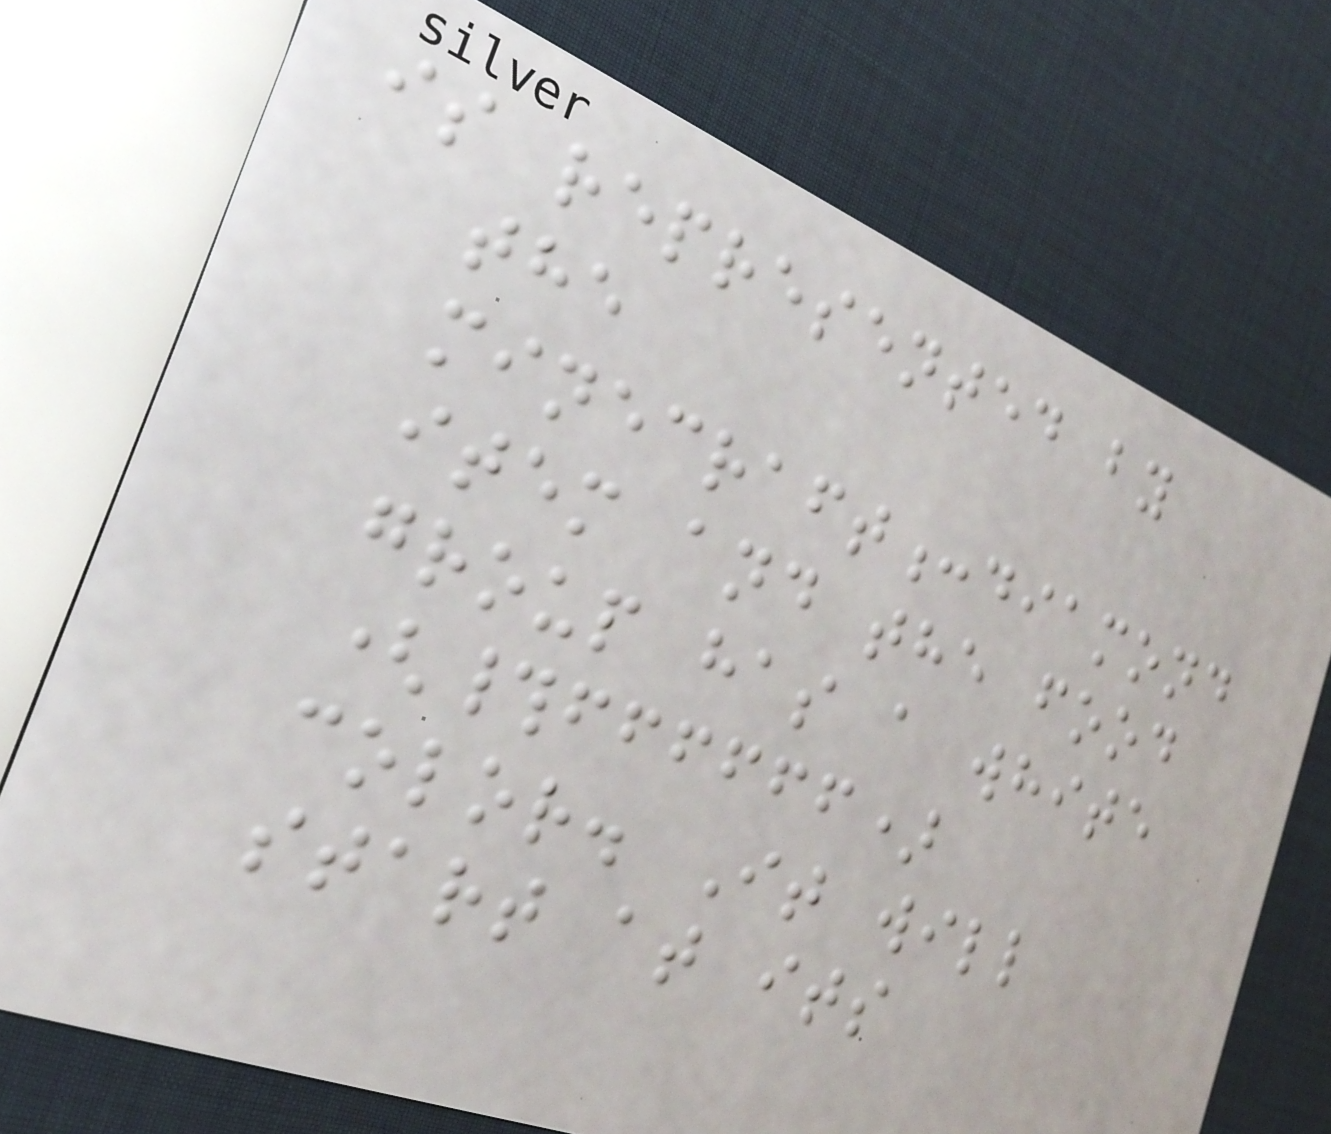is represented by
the
minecraft:diamond
item and the food
group has a white
(#ffffff)
color. It will
start at its
